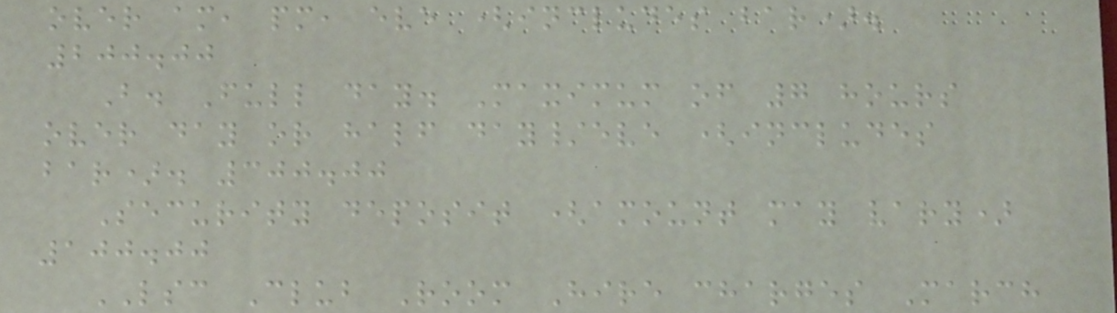over am, pm, eve (includes bar).
200.00
B. Full day. Maximum of 7 hours
over day or half day/eve (includes
bar). 300.00
Security deposit (amount may vary)
100.00
LSC Club Room Hire charges March
